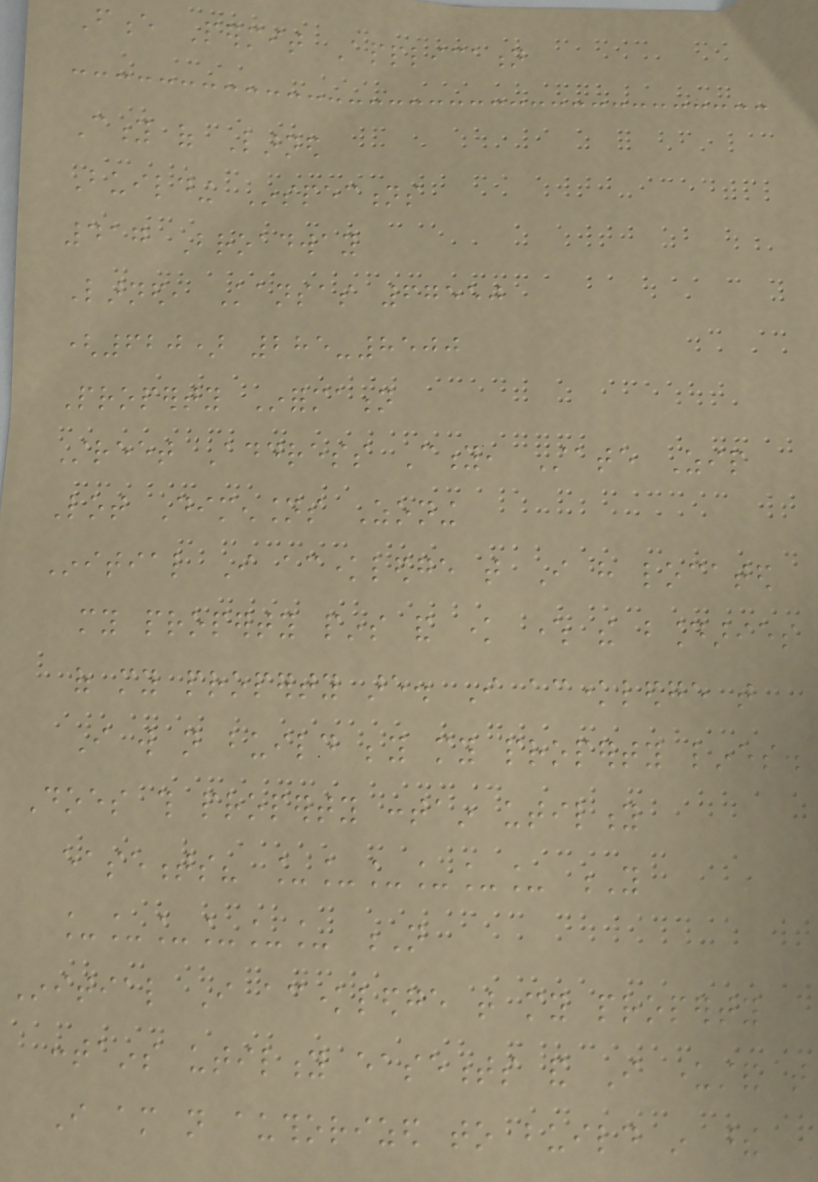Fence Permit Application
City of Larned
Building Inspections
417 Broadway
Larned, Kansas 67550
(620) 285-8500
Property Information
Street Address City, State Zip
Lot Dimensions Zoning
Initial I acknowledge that I have located
my property pins and know where the boundaries
of my property are. I acknowledge that
I will not build beyond my property lines.
Does this property contain utility
easements? ______ Y
______ N
Initial I acknowledge that my property
contains utility easements and I understand that
I am not authorized to build in these
